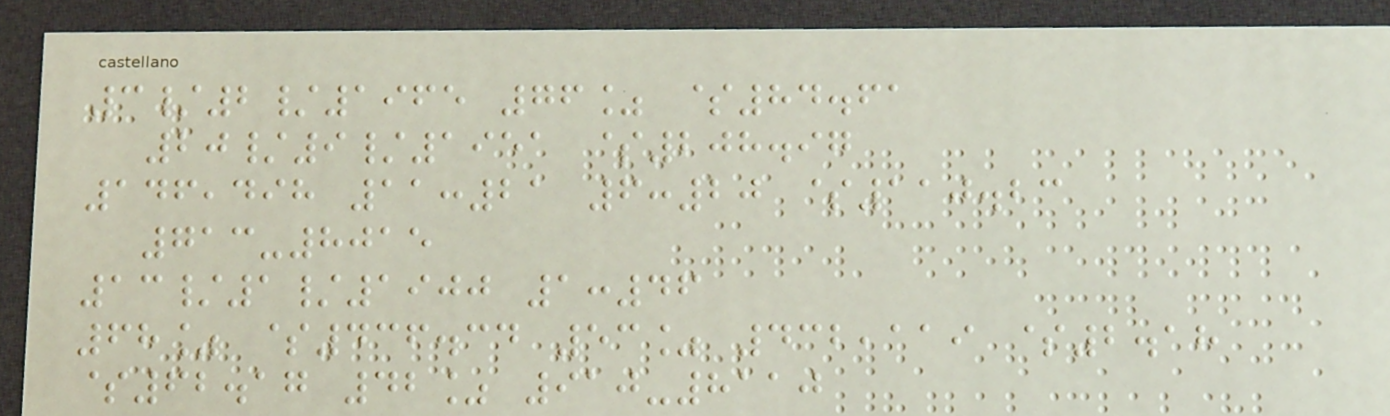3/2/1965 76% $84.61
20/9/1951 $208.97
146,498 11:21 6:20 $110.23
713-8015
13/1/1900 1:46
68% $436.34 53% 432,119 $2.18
$62.17 42% 910-8110
